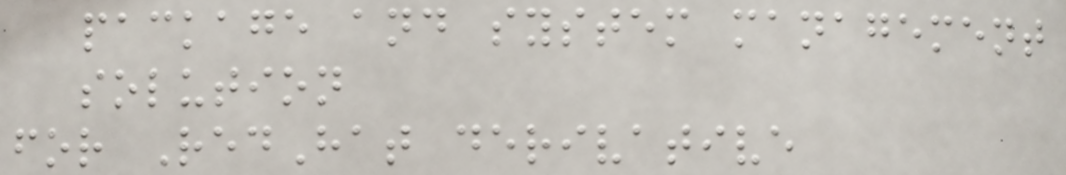package and system management
solution
for RedHat derivative
